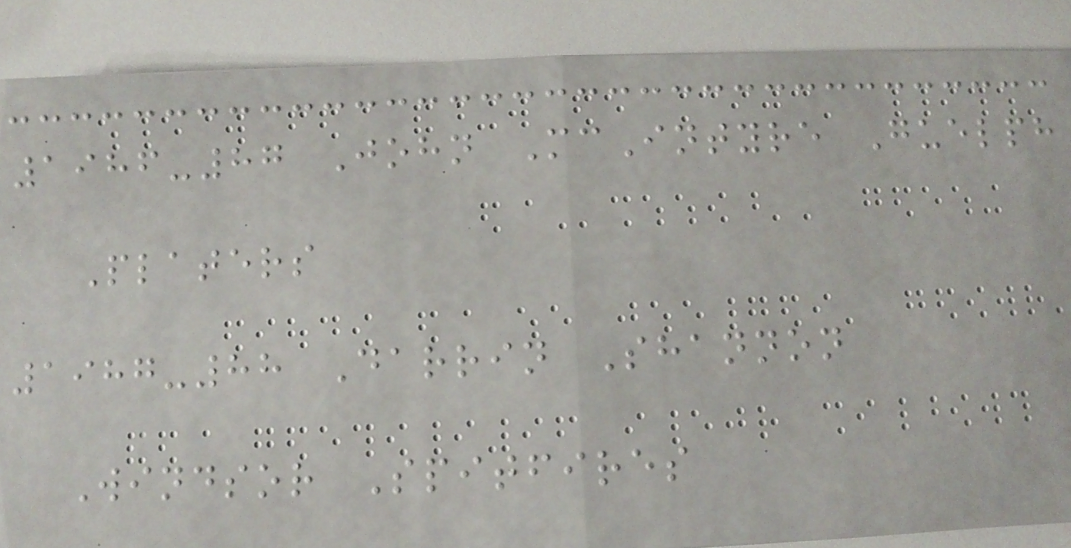1986-87 John McIntyre Guelph
Platers
1987-88 Darrin Shannon
Windsor Spitfires
